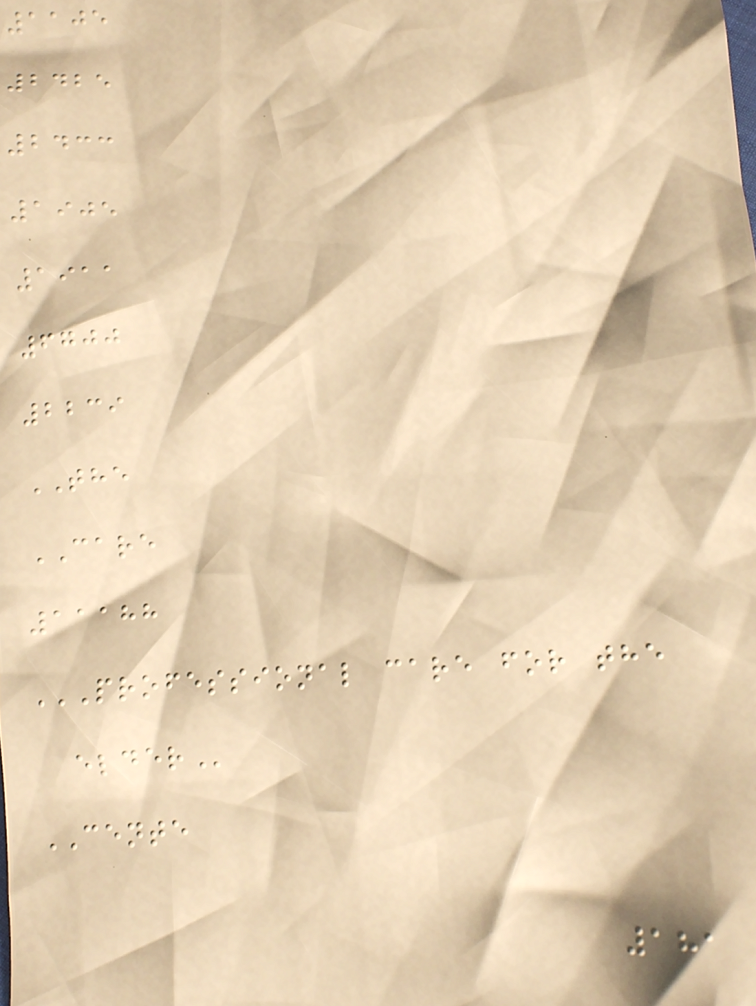1105
2425
2433
1905
1911
6700
2239
THE
CARE
11188
PROFESSIONAL CARE FOR THE
ELDER
CENTE
181
